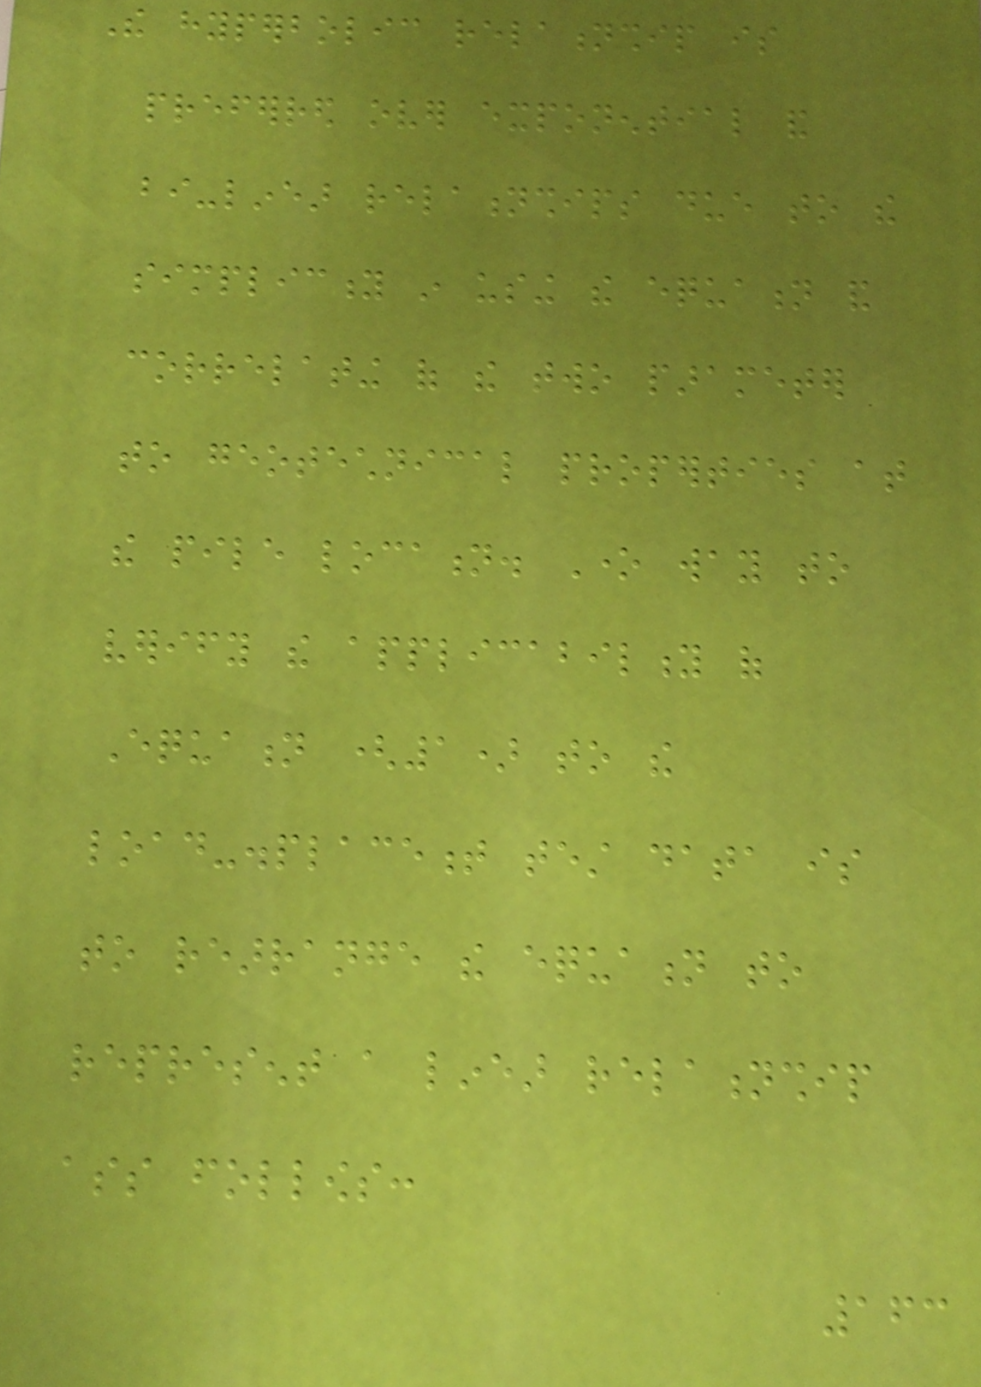The hyperbolic relationship is
preferred over exponential and
bi-linear relationships due to the
simplicity in using the equation and
correlating of the two parameter
to geotechnical properties at
the pile location. One way to
verify the applicability of
Equation (1) to the
load-displacement test data is
to rearrange the equation to
represent a linear relationship
ass follows:
163
